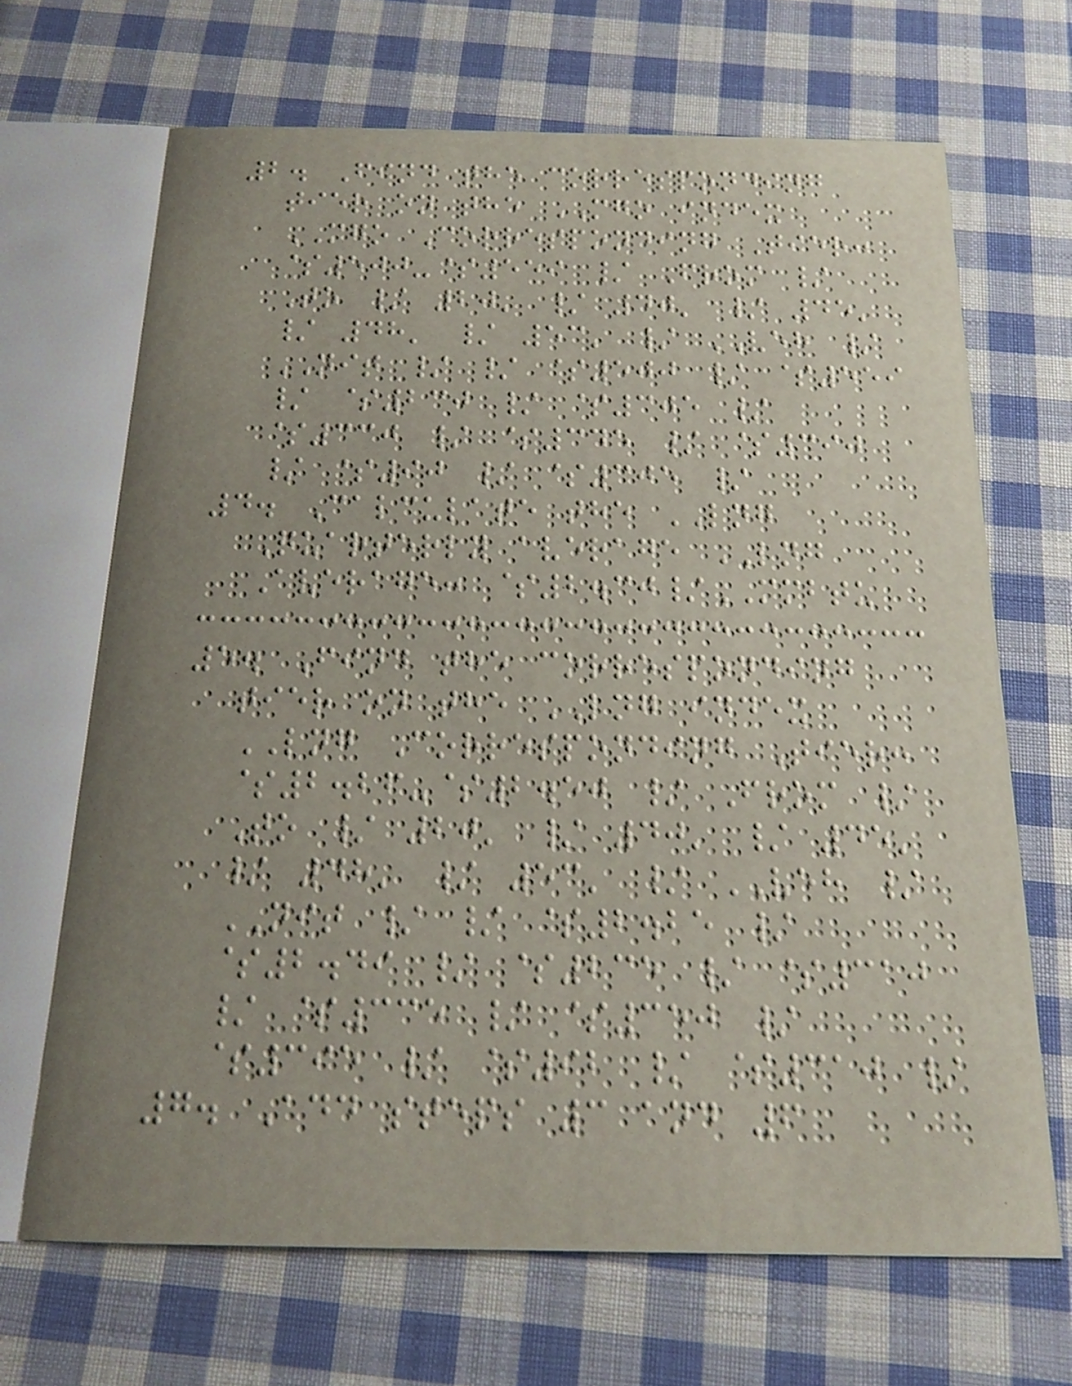2. Find the corresponding
tier on the MGO index
MGO Corresponding Tier:
$500-$559 / From /
To / 20' / 40' / 45'
/ 48' / 53' / VEH /
NIT / / $500 / $559
/ $230 / $305 /
$330 / $345 / $390
/ $90 / $305 /
4. Calculate the LNG
Quarterly average LNG
Average: $2.30/MMBTU
5. Find the corresponding
tier on the LNG index
LNG Corresponding Tier:
$2.26-$2.50 / From /
To / 20' / 40' / 45'
/ 48' / 53' / VEH /
NIT / / $2.25 /
$2.49 / $235 / $310
/ $335 / $350 /
$395 / $92 / $310 /
7. Add steps 3 and 6
